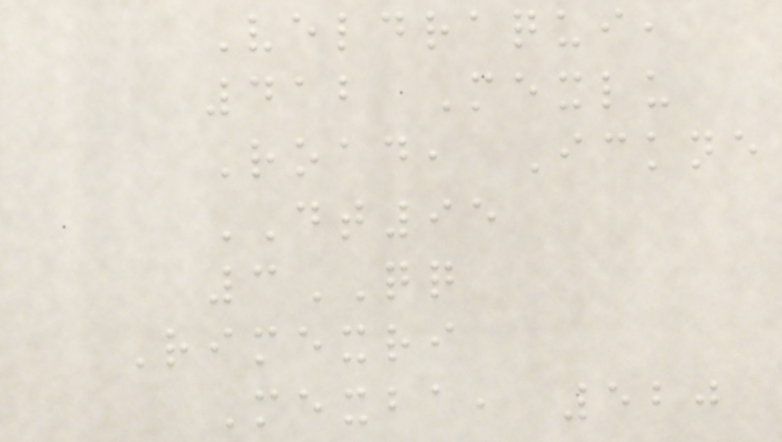Veldraqui,
412 Mexlu
Road, Ickne
DT95
3QQ
Rimexri
Mexba, 520
